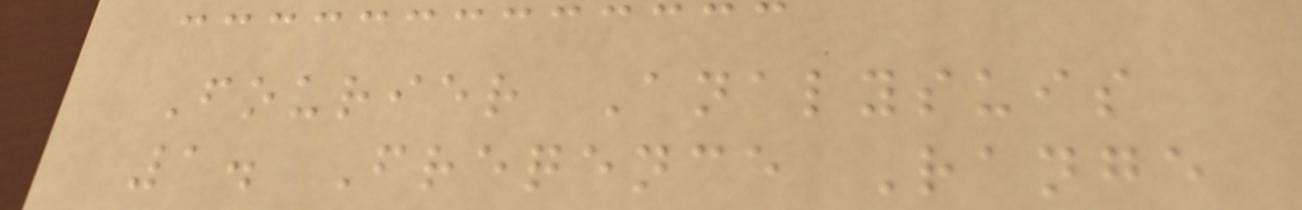Fourier Analysuis
1. Freqence Range
